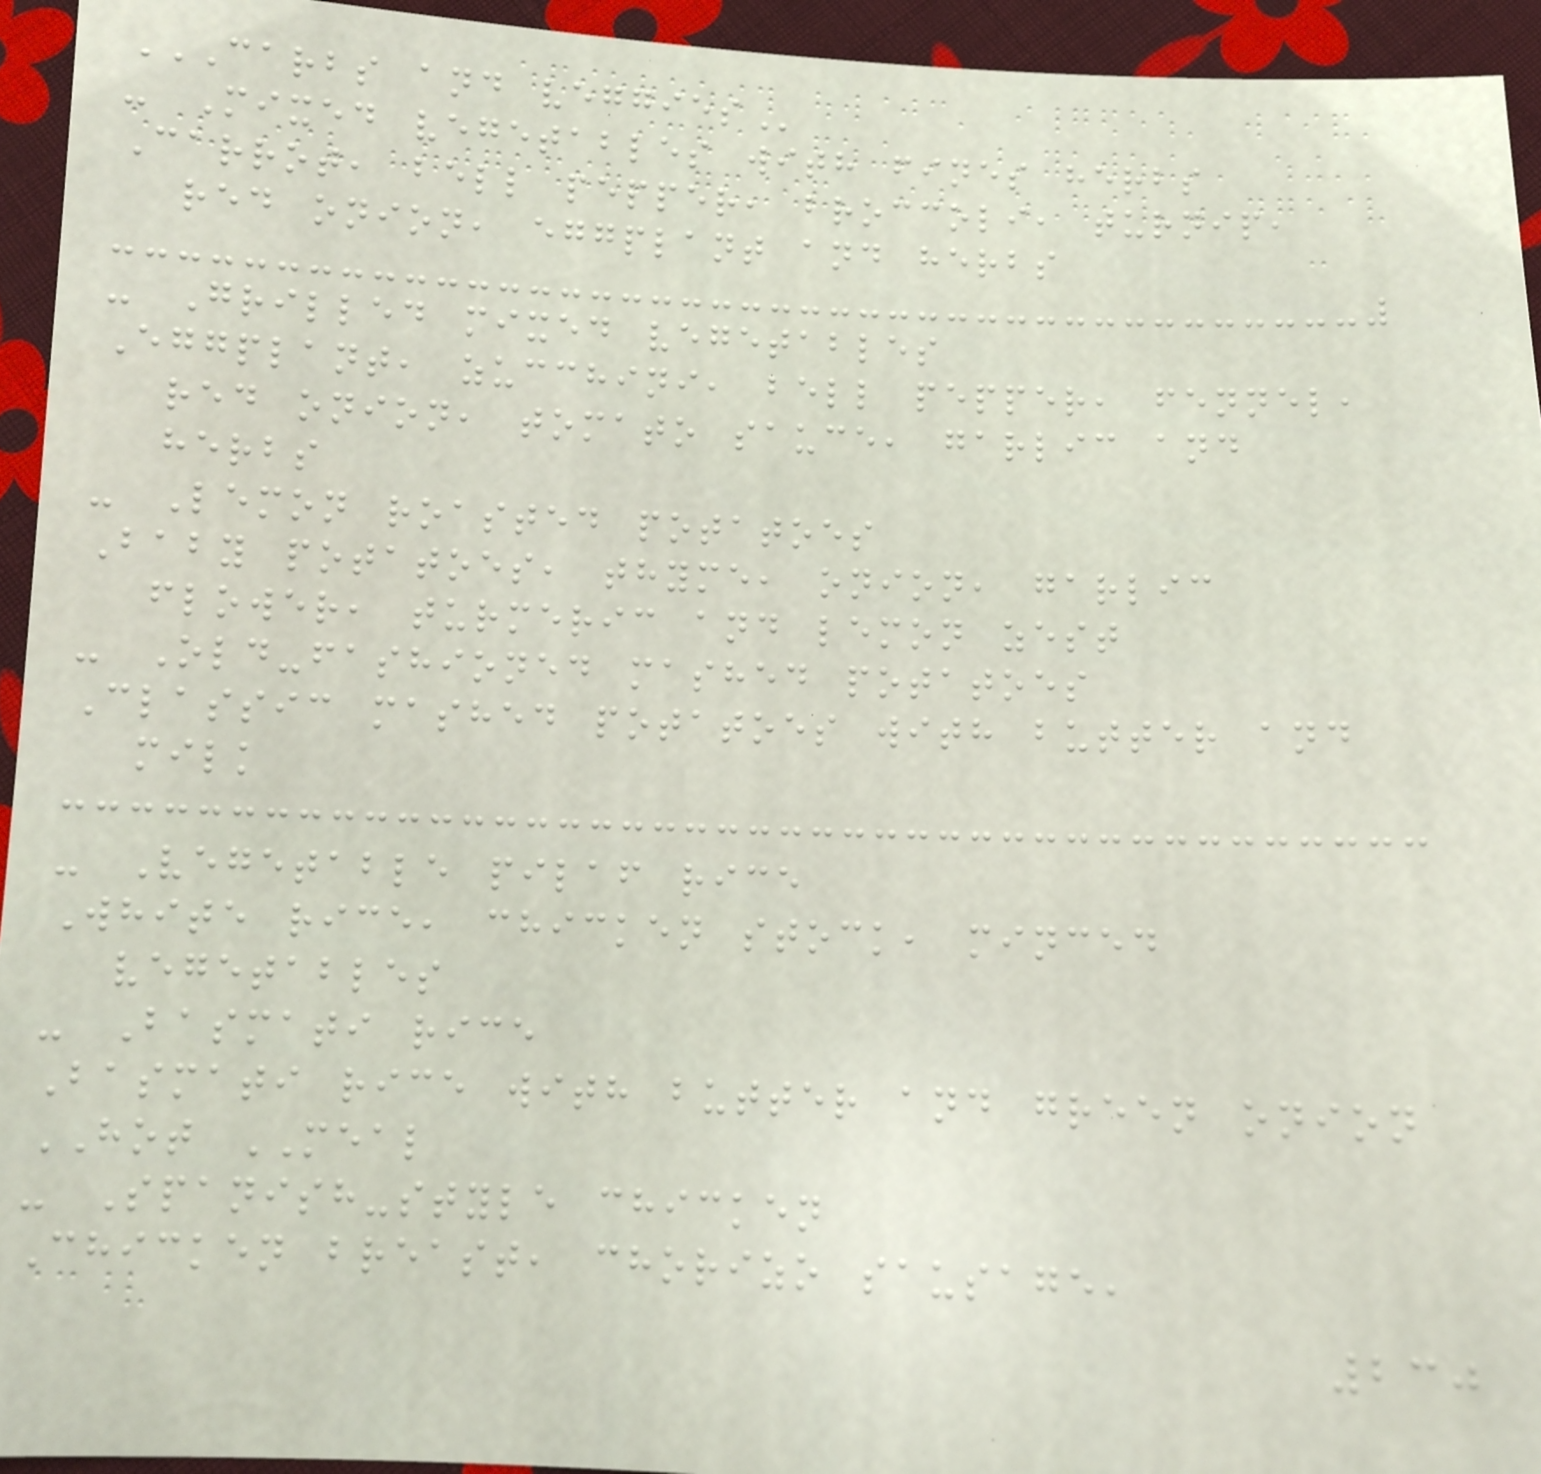CARBS AND VEGGIES
- Mixed vegetables with fines herbs
Carrot, bell pepper, broccoli, turnip,
red onion, eggplant and herbs
- Grilled mixed vegetables
Eggplant, zucchini, bell pepper, fennel,
red onion, tomato sauce, garlic and
herbs
- Lemon roasted potatoes
Baby potatoes, thyme, onion, garlic
flower, turmeric and lemon zest
- Old-fashioned mashed potatoes
Classic mashed potatoes with butter and
milk
- Vegetable pilaf rice
White rice, chicken stock, minced
vegetables
- Basmati rice
Basmati rice with butter and green onion
HOT MEAL
- Spanish-style chicken
Chicken breast, chorizo sausage,
230
